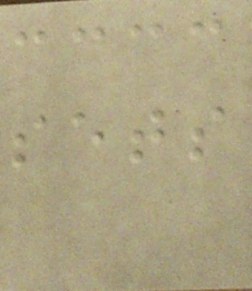sets
